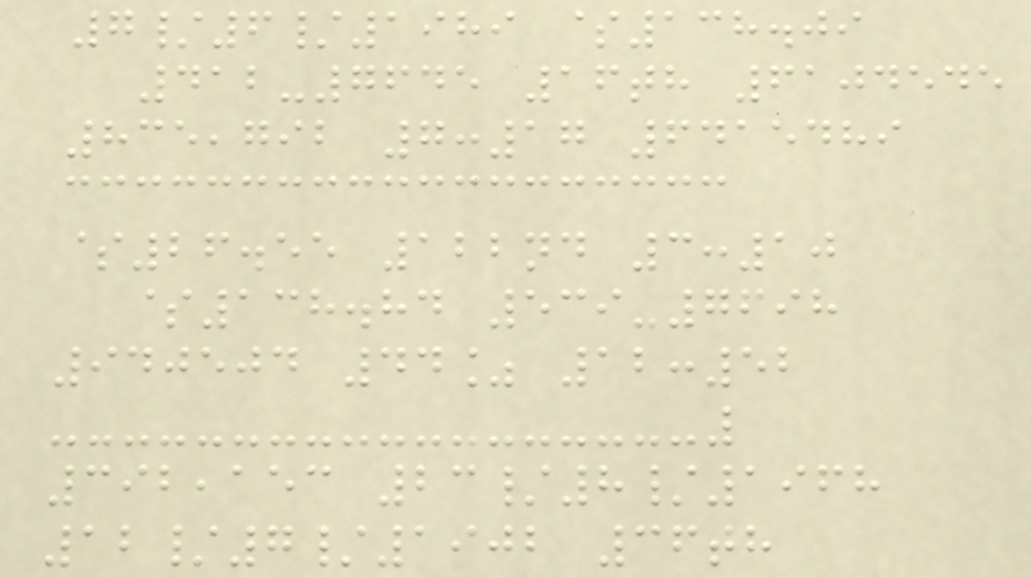7/6/1989 $138.09
412-7645 16th 6104545
835,792 7:17 6415489
$26.55 122nd 3:10
$138.84 539-7698
940504 44% 12:52
392,153 23/8/1968
12/7/1902 36th
